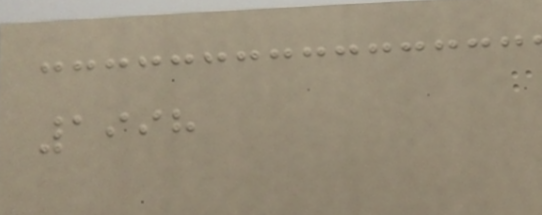1998
